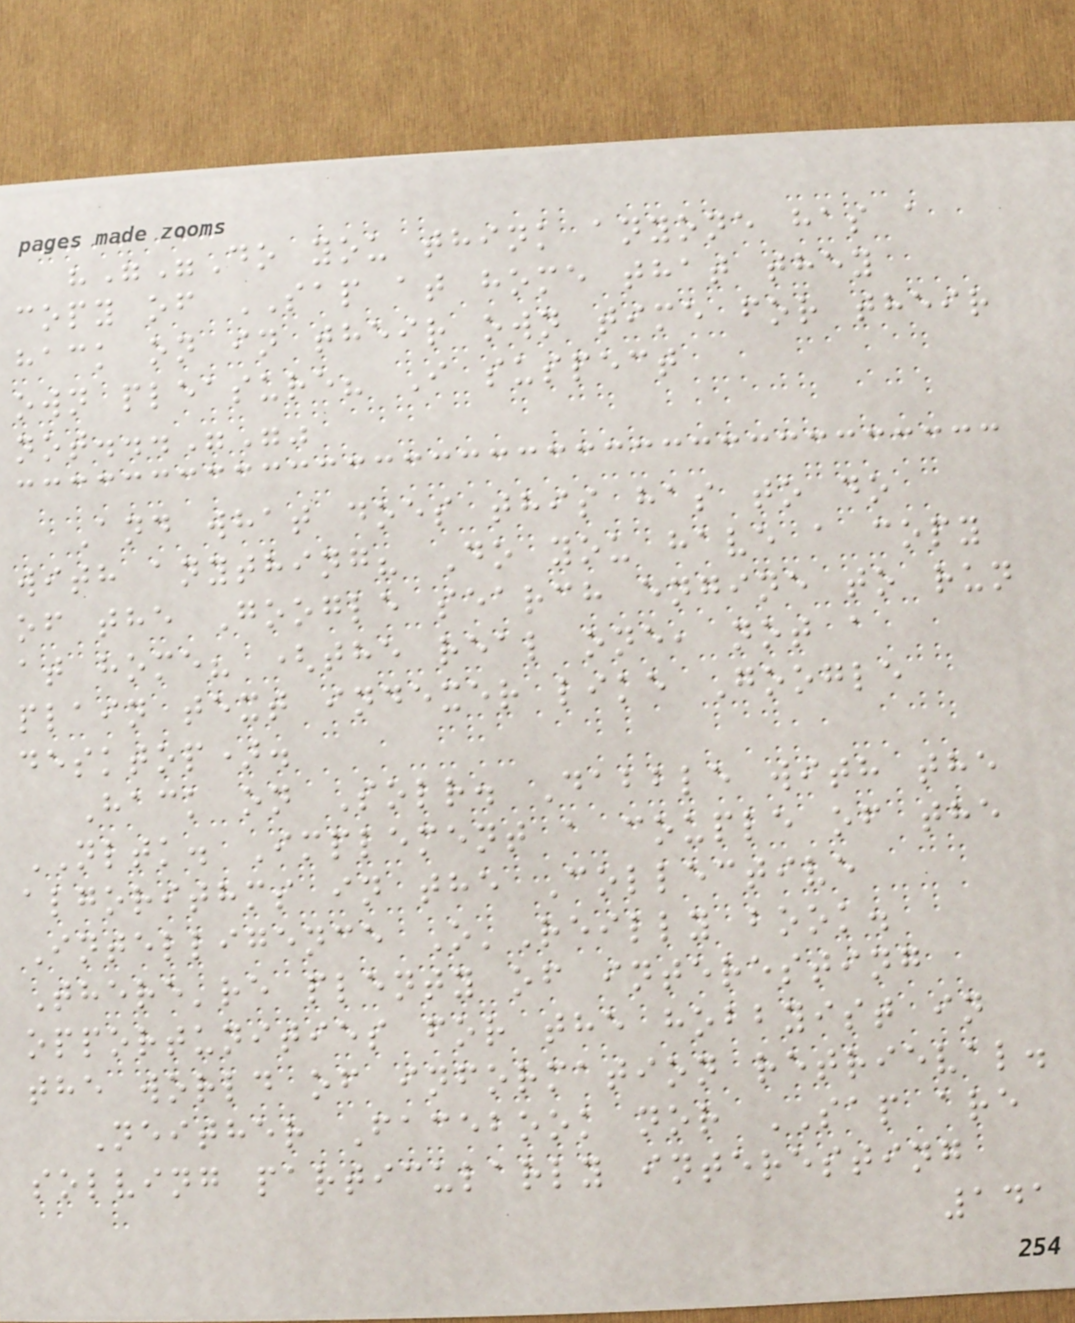"""Do you think anyone has a
copy of SAP at home that they
hack on in their own time for their
own pleasure? I suspect
not..."""
And what does this has to do
with anything? Do you have a copy
of the Google search engine to run
at home? (the real one, not a
plain text indexer like Google
desktop).
Hack on Solr. Dabble with the
NLTK. Implement a couple of the
algorithms in the Collective
Intelligence O'Reilly book.
There're plenty of interesting
opportunities for the hobbyist in
the world of information retrieval.
Neither Facebook nor SAP are
solving particularly interesting
141
